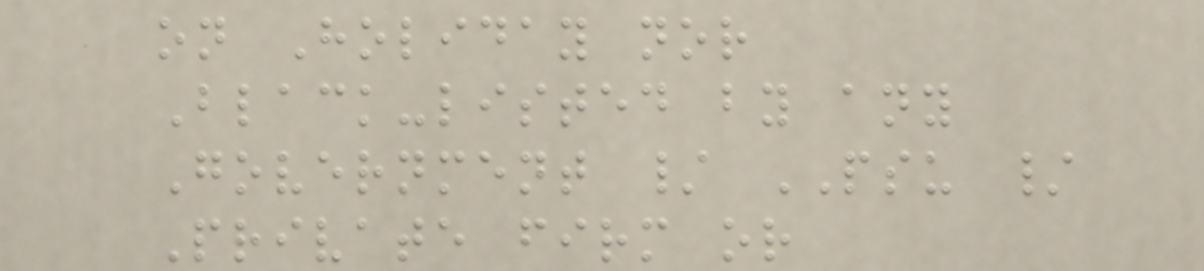on Holiday nor
Black-listed by any
Government / PSU /
Private firm or
